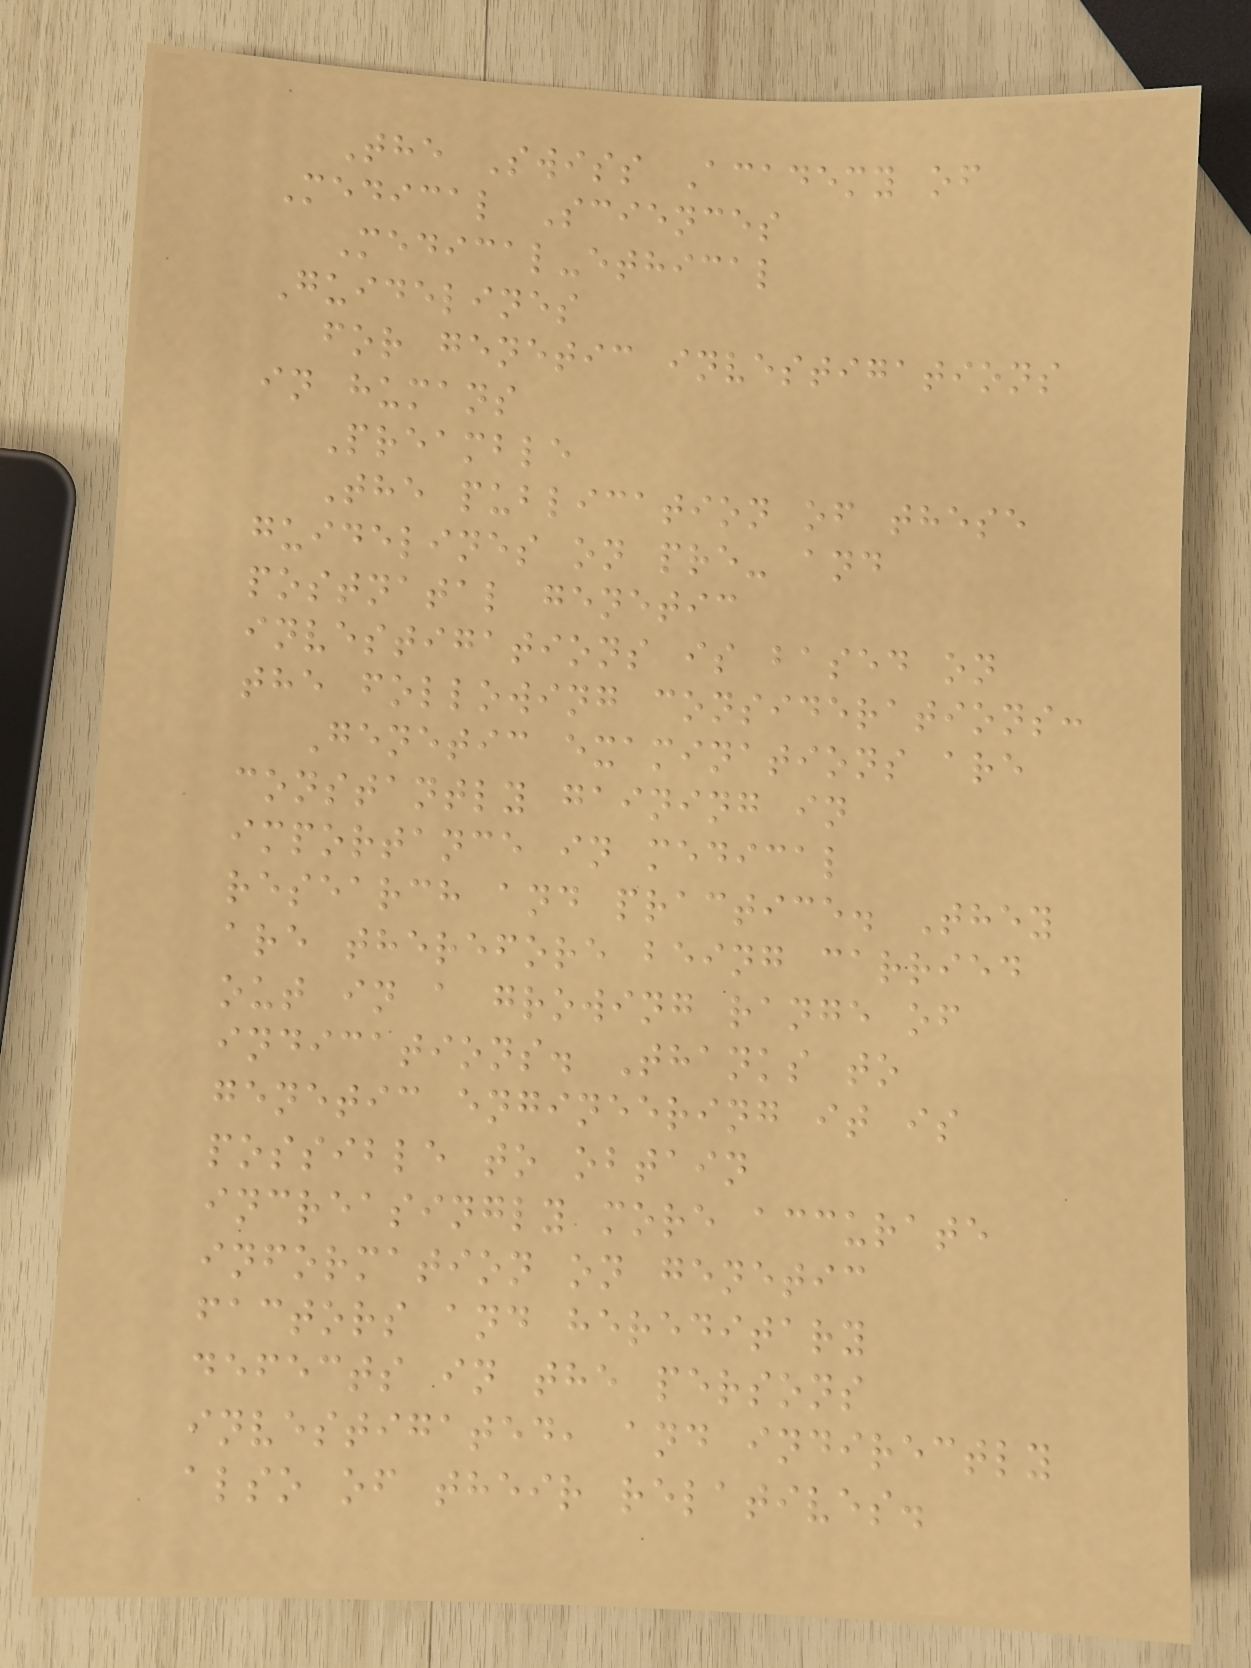The Swiss Academy of
Medical Sciences
Medical-ethical
Guidelines
for genetic investigations
in humans
Preamble
The publication of these
guidelines on pre- and
postnatal genetic
investigations is based on
the following considerations:
Genetic examinations are
constantly gaining in
importance in medical
research and practice. They
are therefore being carried
out in a growing range of
indications. Thanks to
genetic engineering it is
possible to obtain
increasingly more accurate
information on genetic
factors and hereditary
defects in the persons
investigated, and indirectly
also of their relatives.
